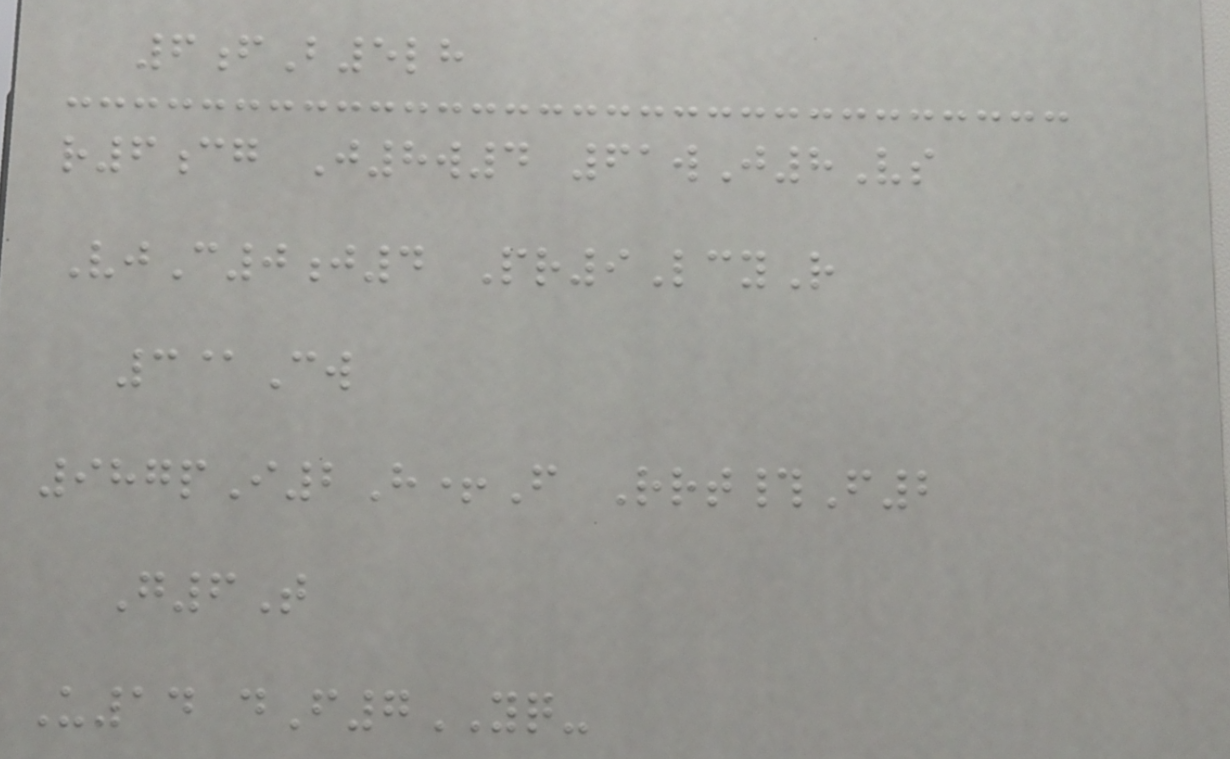6fB5lh
r6cg J8w4 61wJ8Vs
VjC0j4 Pr9LcyR
3@Cw
987pI2H+F Rrt#F2
G6T
U14 dF7YQ-
